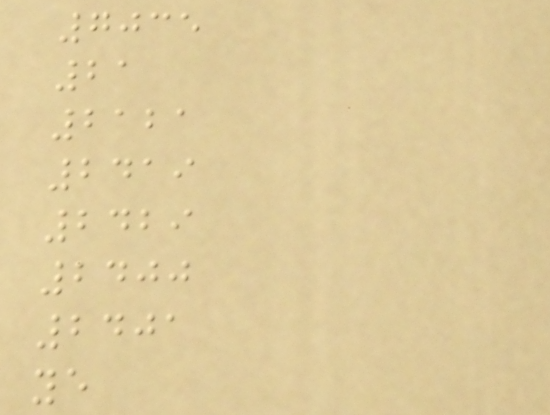7035
21
2121
2419
2429
2400
2401
ye
